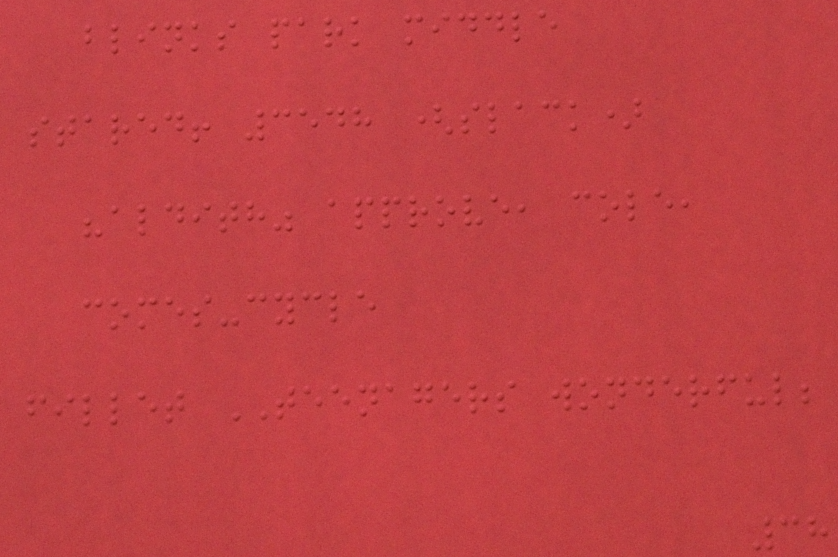blinks park middle
stared! 3548 (slack)
"aldith" approve, cole,
comes-cycle
fillet TEENAGERS wonderful;
38
